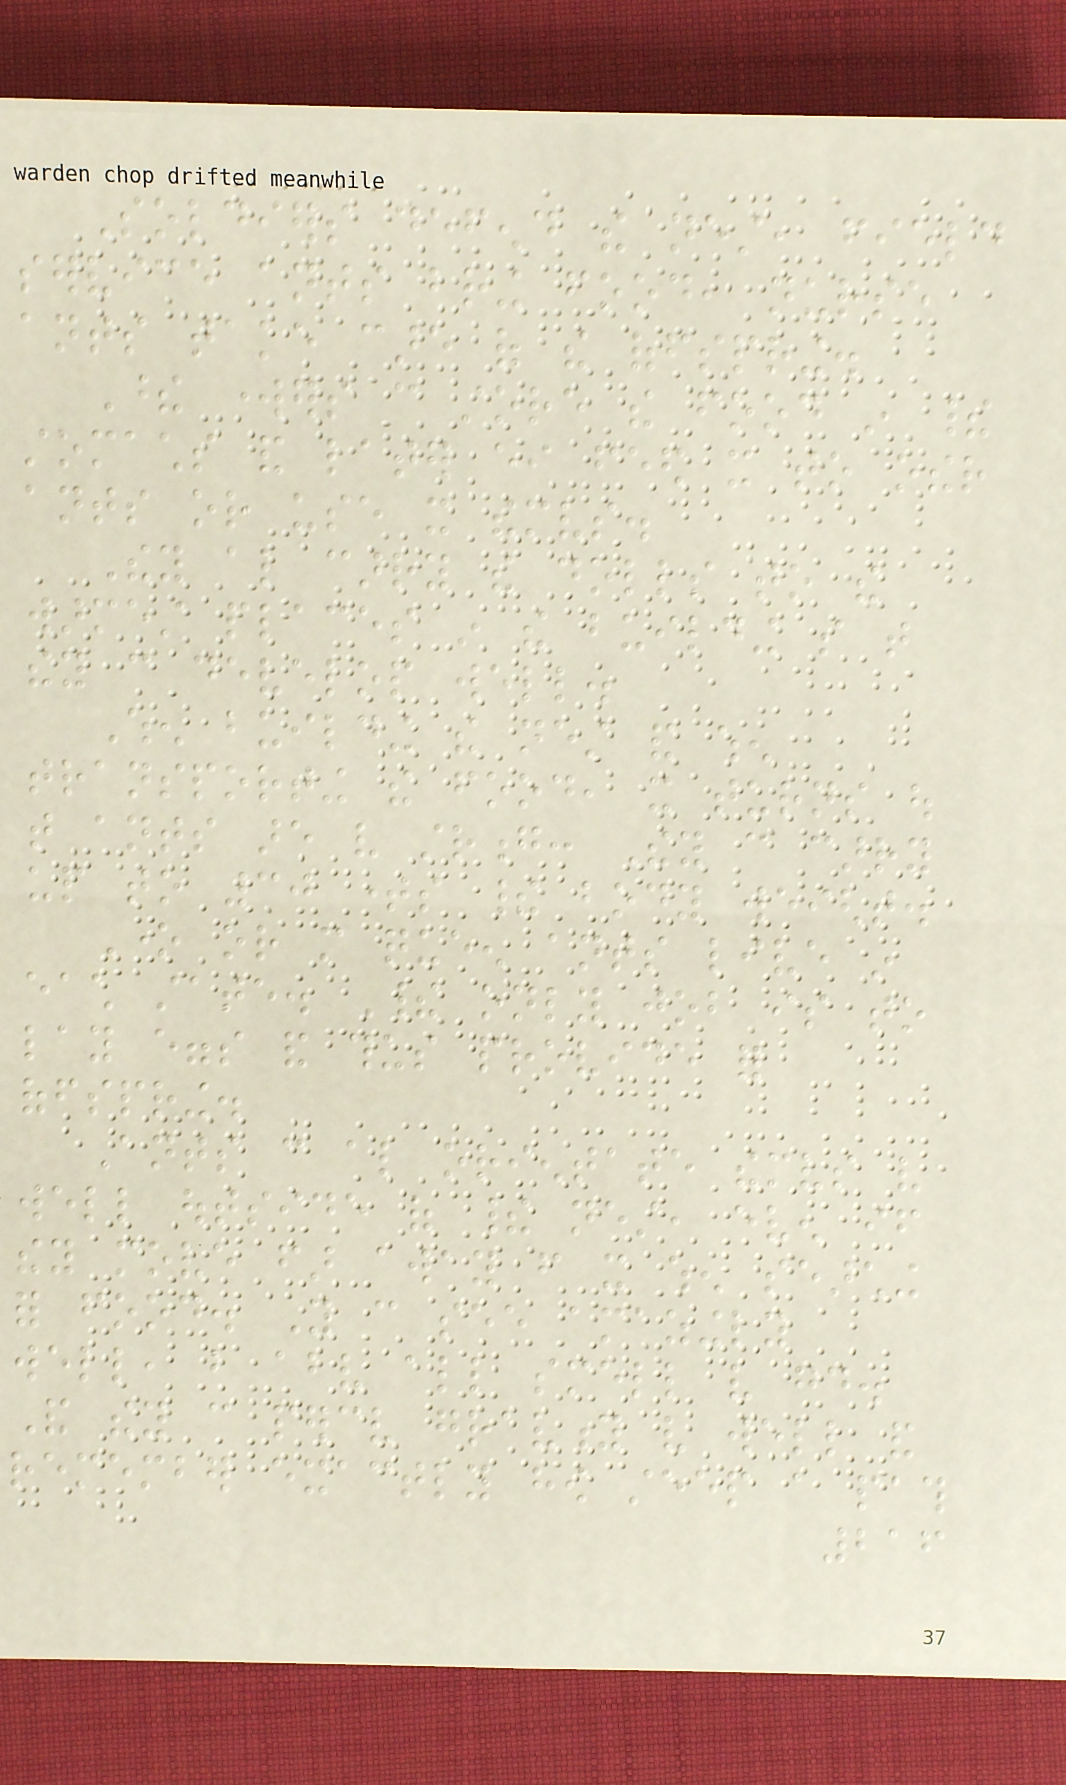Soldiers defend the nest, field
service ants bring food, nurse
ants take care of the offspring.
These workers can store the food in their
stomachs and later either feed it to other
ants or use it themselves.
They also carry the dolls to the
warmest places in the building so that
they can develop well.
When building the nest and when
transporting the food, it turns out
that ants are very strong: They can carry
up to 30 times their body weight.
One or more queen ants live in
each state. Their only job is to
lay eggs and thus provide for
offspring.
Ants can also orientate themselves very
well outside of their nest, even if
they move far away from it when searching
for food. You can see amazingly
well, but above all smell very good.
And they can perceive gravity very well and
remember exactly how steep a path
216
